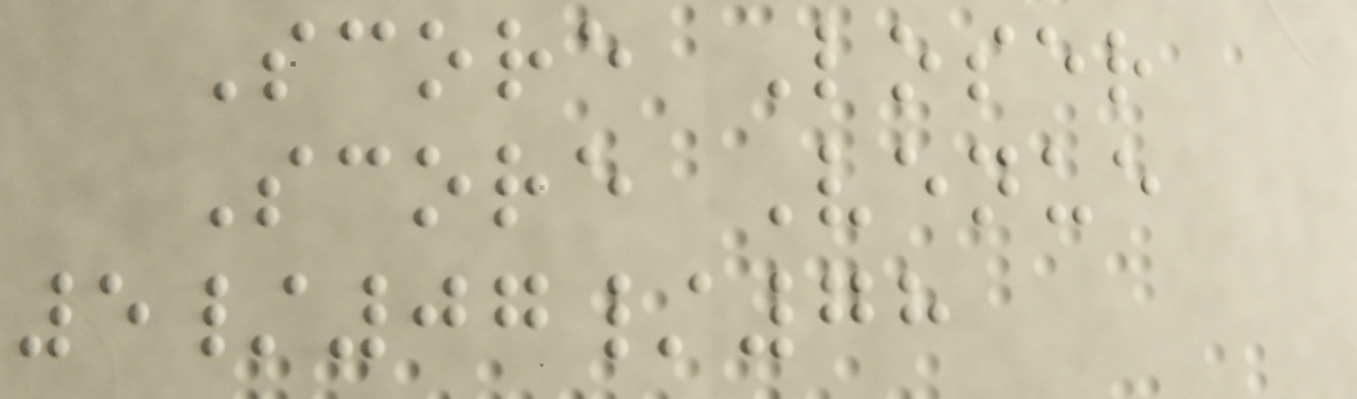Score Loser
Score Venue
5/07/78
